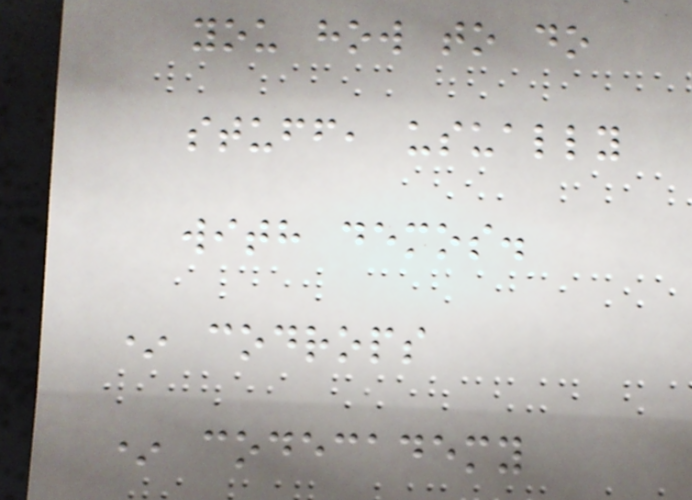you how to do
stuff, usually
with demos.
* codrops
* codecademy
